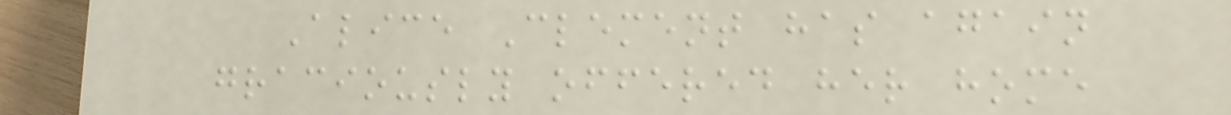Alice Clement has again
graciously offered her home
